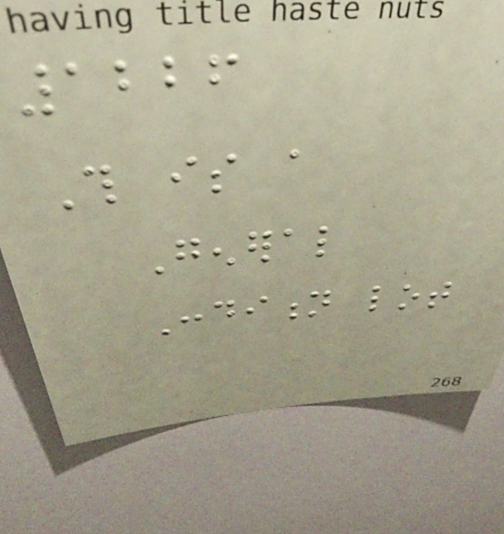1226
This is a
General
Condition lot
